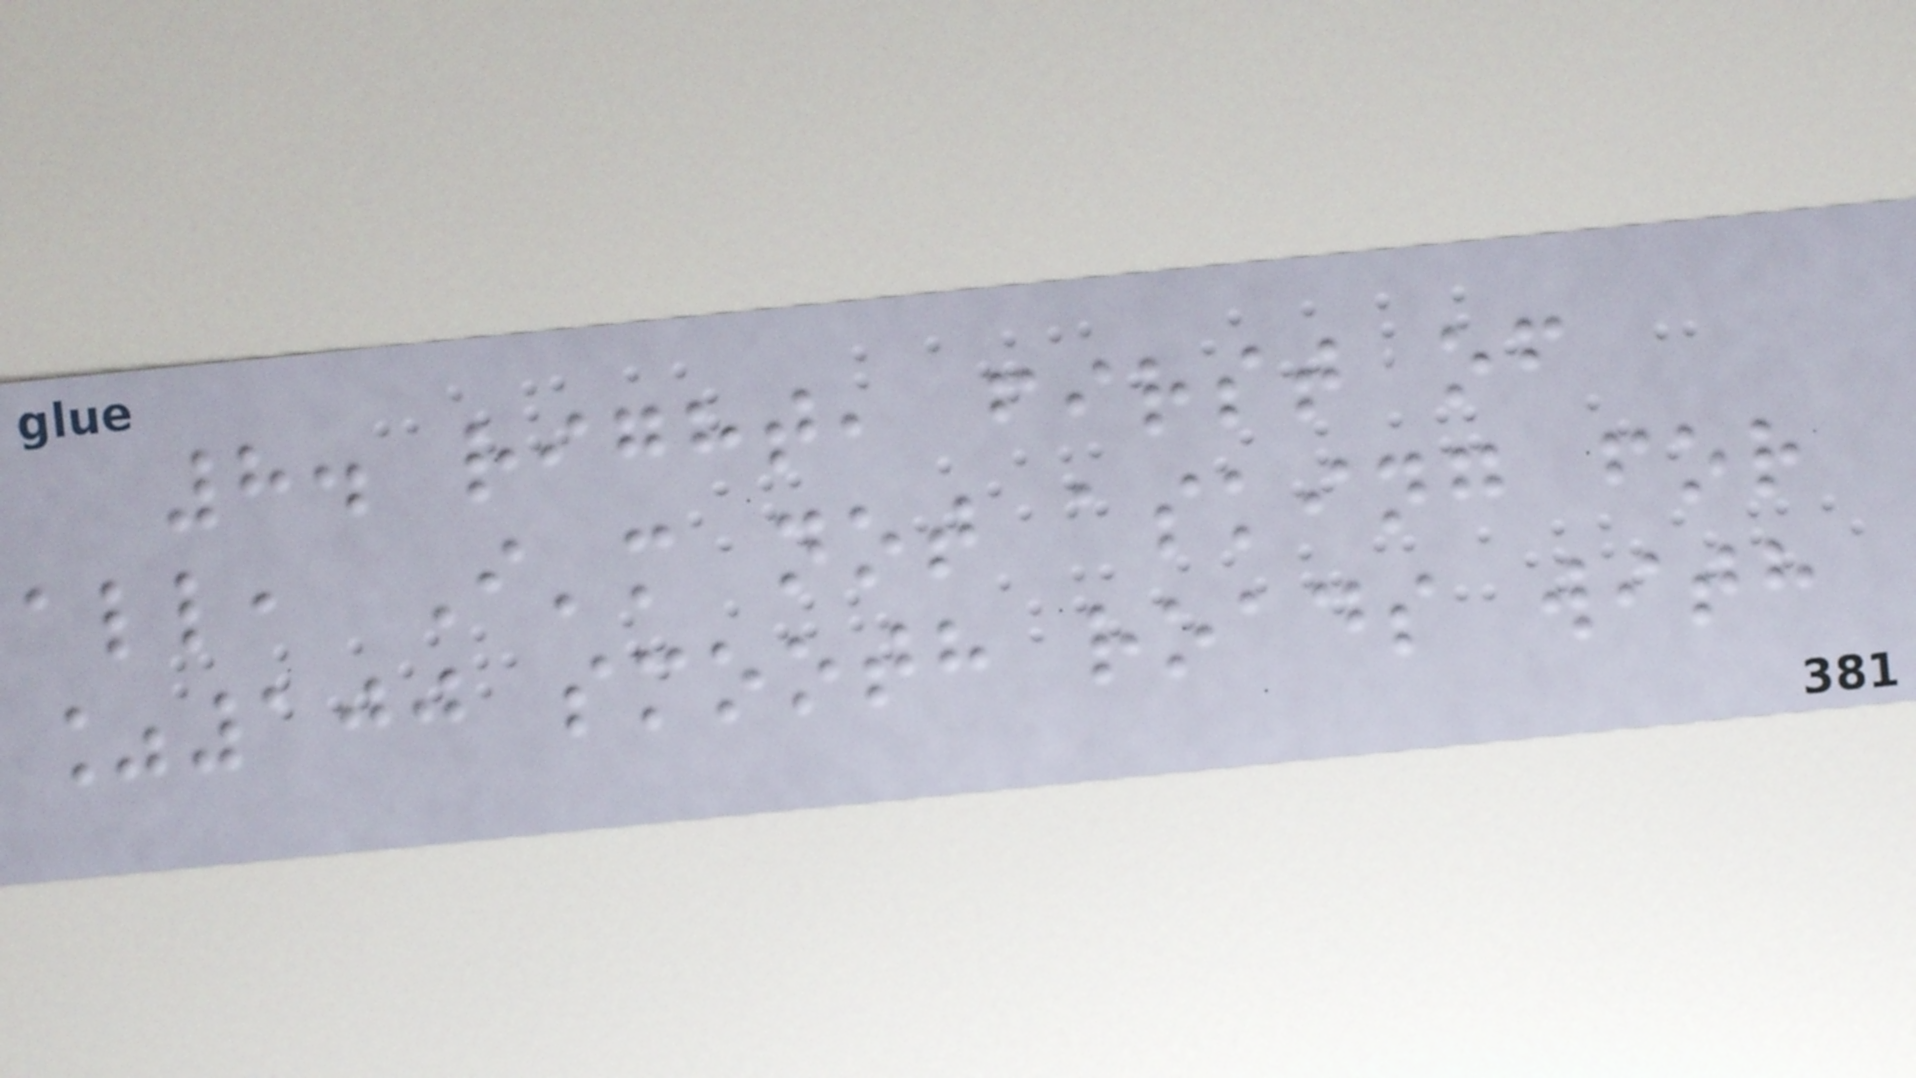8. right, first of
all, I'm not asking for
%100 smooth roads with
